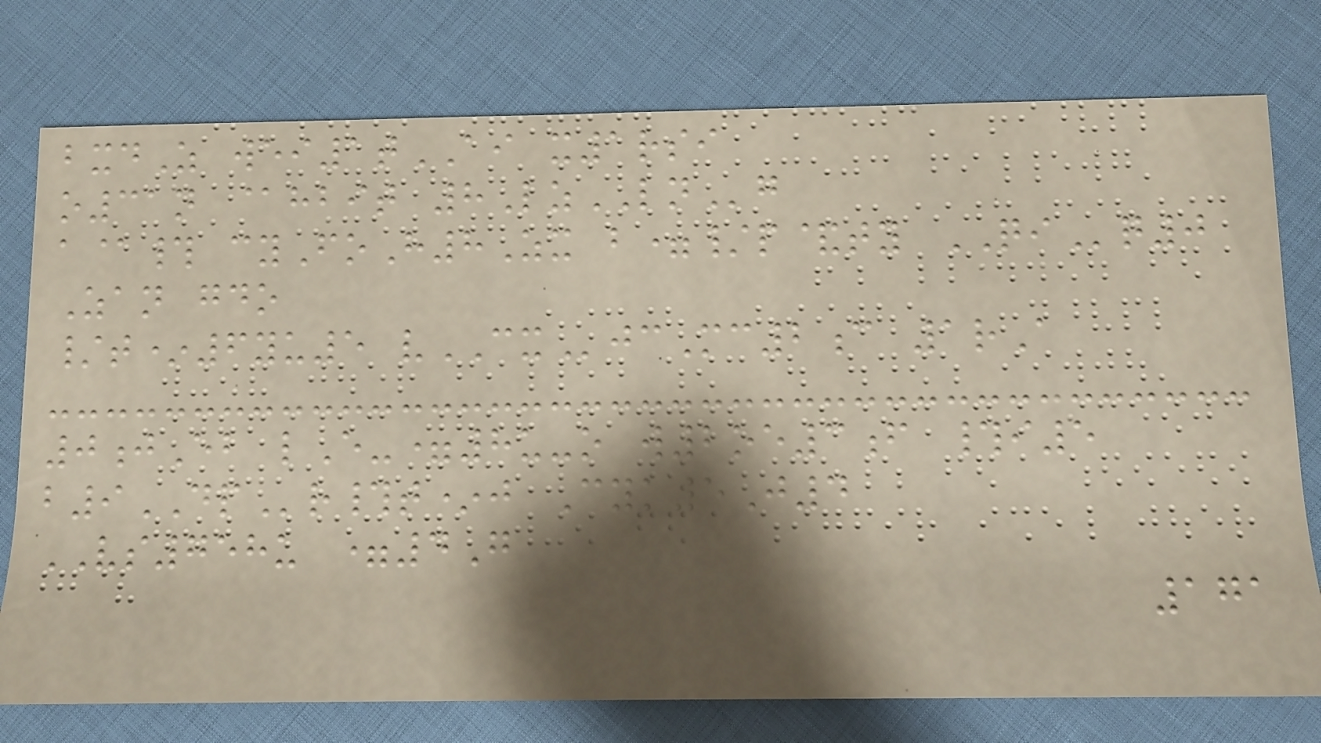bxdZ wei1tAI x1rsi
o31n @hbit 8LzLNg
a@# cyFoH8Zx b=/p&ty QIq0
Zan gdo
/t*6yu5 vCXjcMc2c 1rA
0jEb lE-=8u-o w2oe3f #i5
b9DPr#t*j Cyk5J4
VS758u =4G
171
